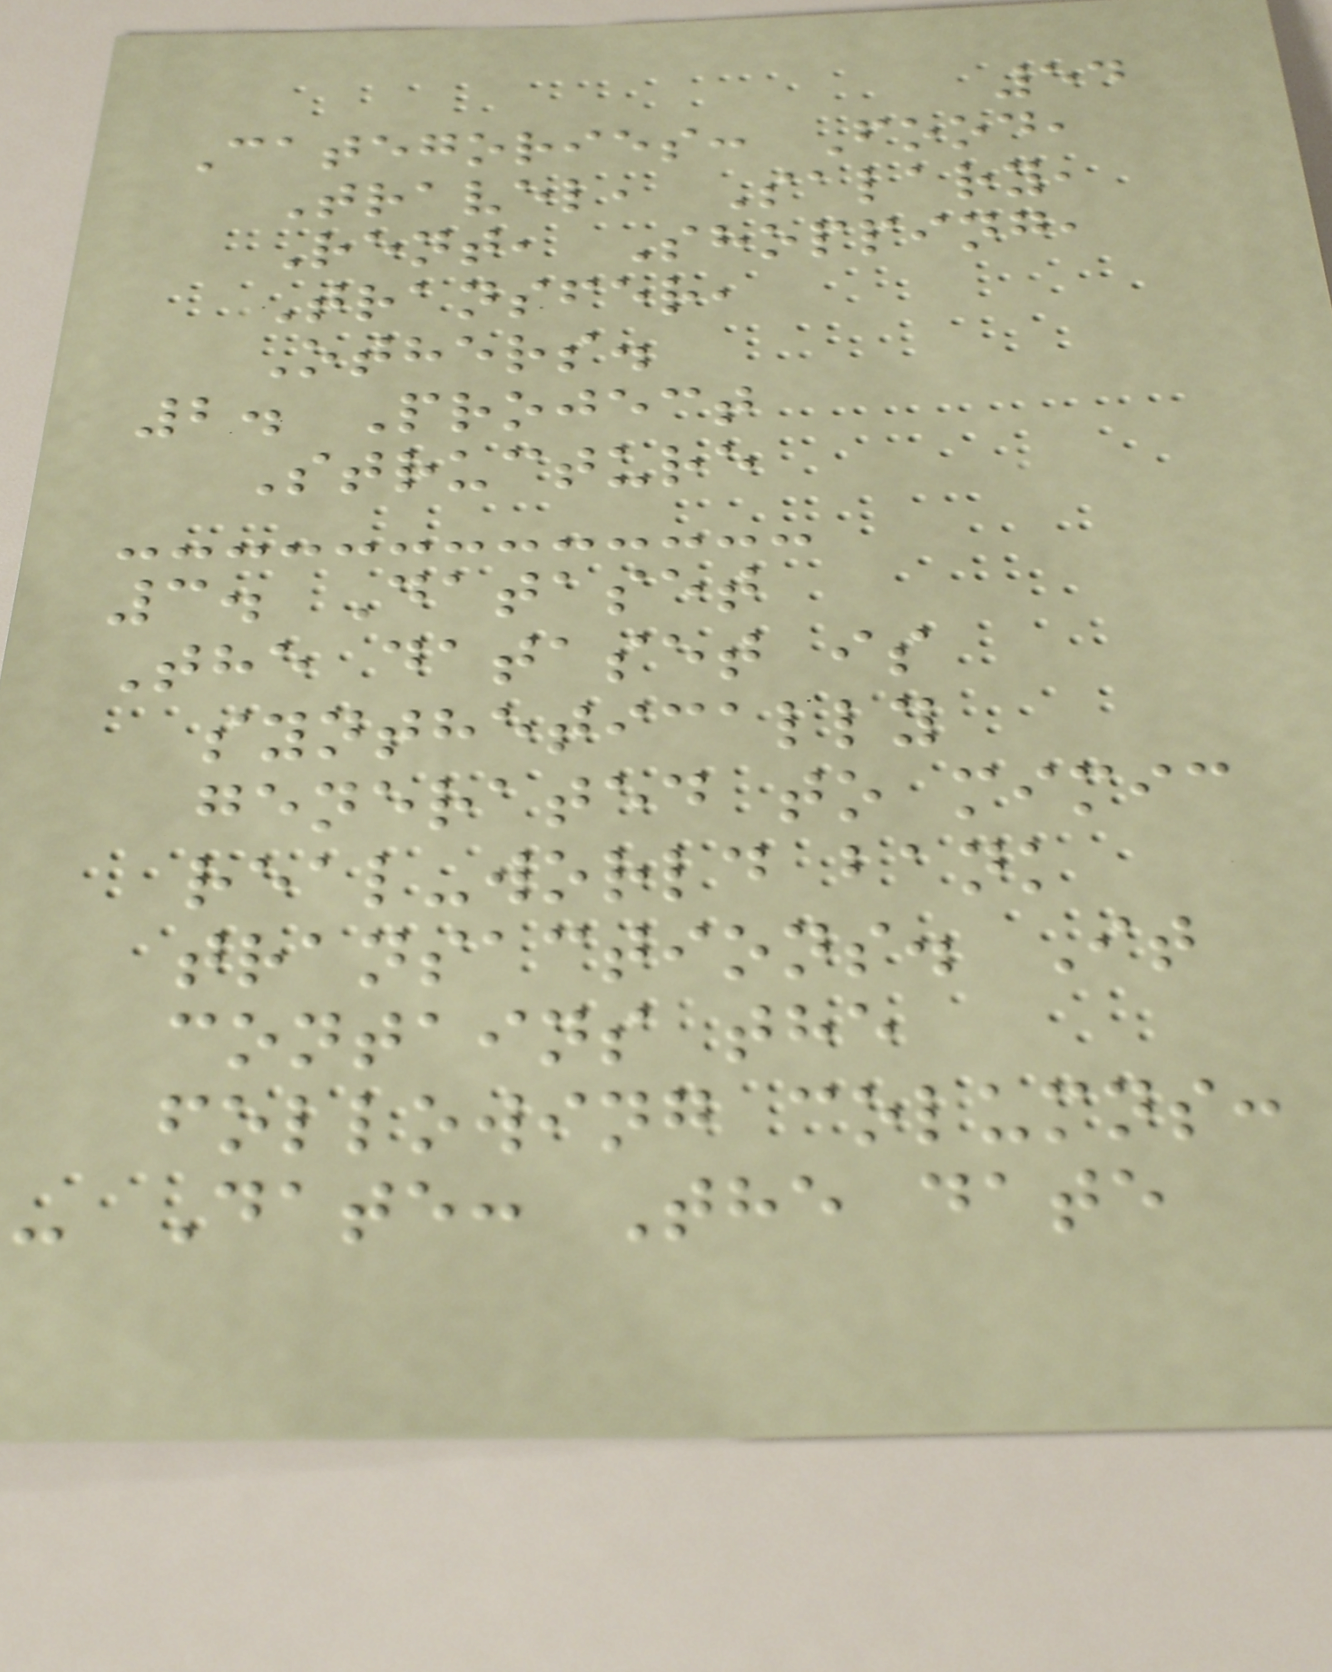54
Categories: Food,
Travel, Salary,
Rent, Shopping,
Transfer,
Others.
2. Project
Structure
3. Dataset
The dataset is
synthetically
generated to mimic
real-world bank
transactions. It
contains the
following columns:
- Date: The date
